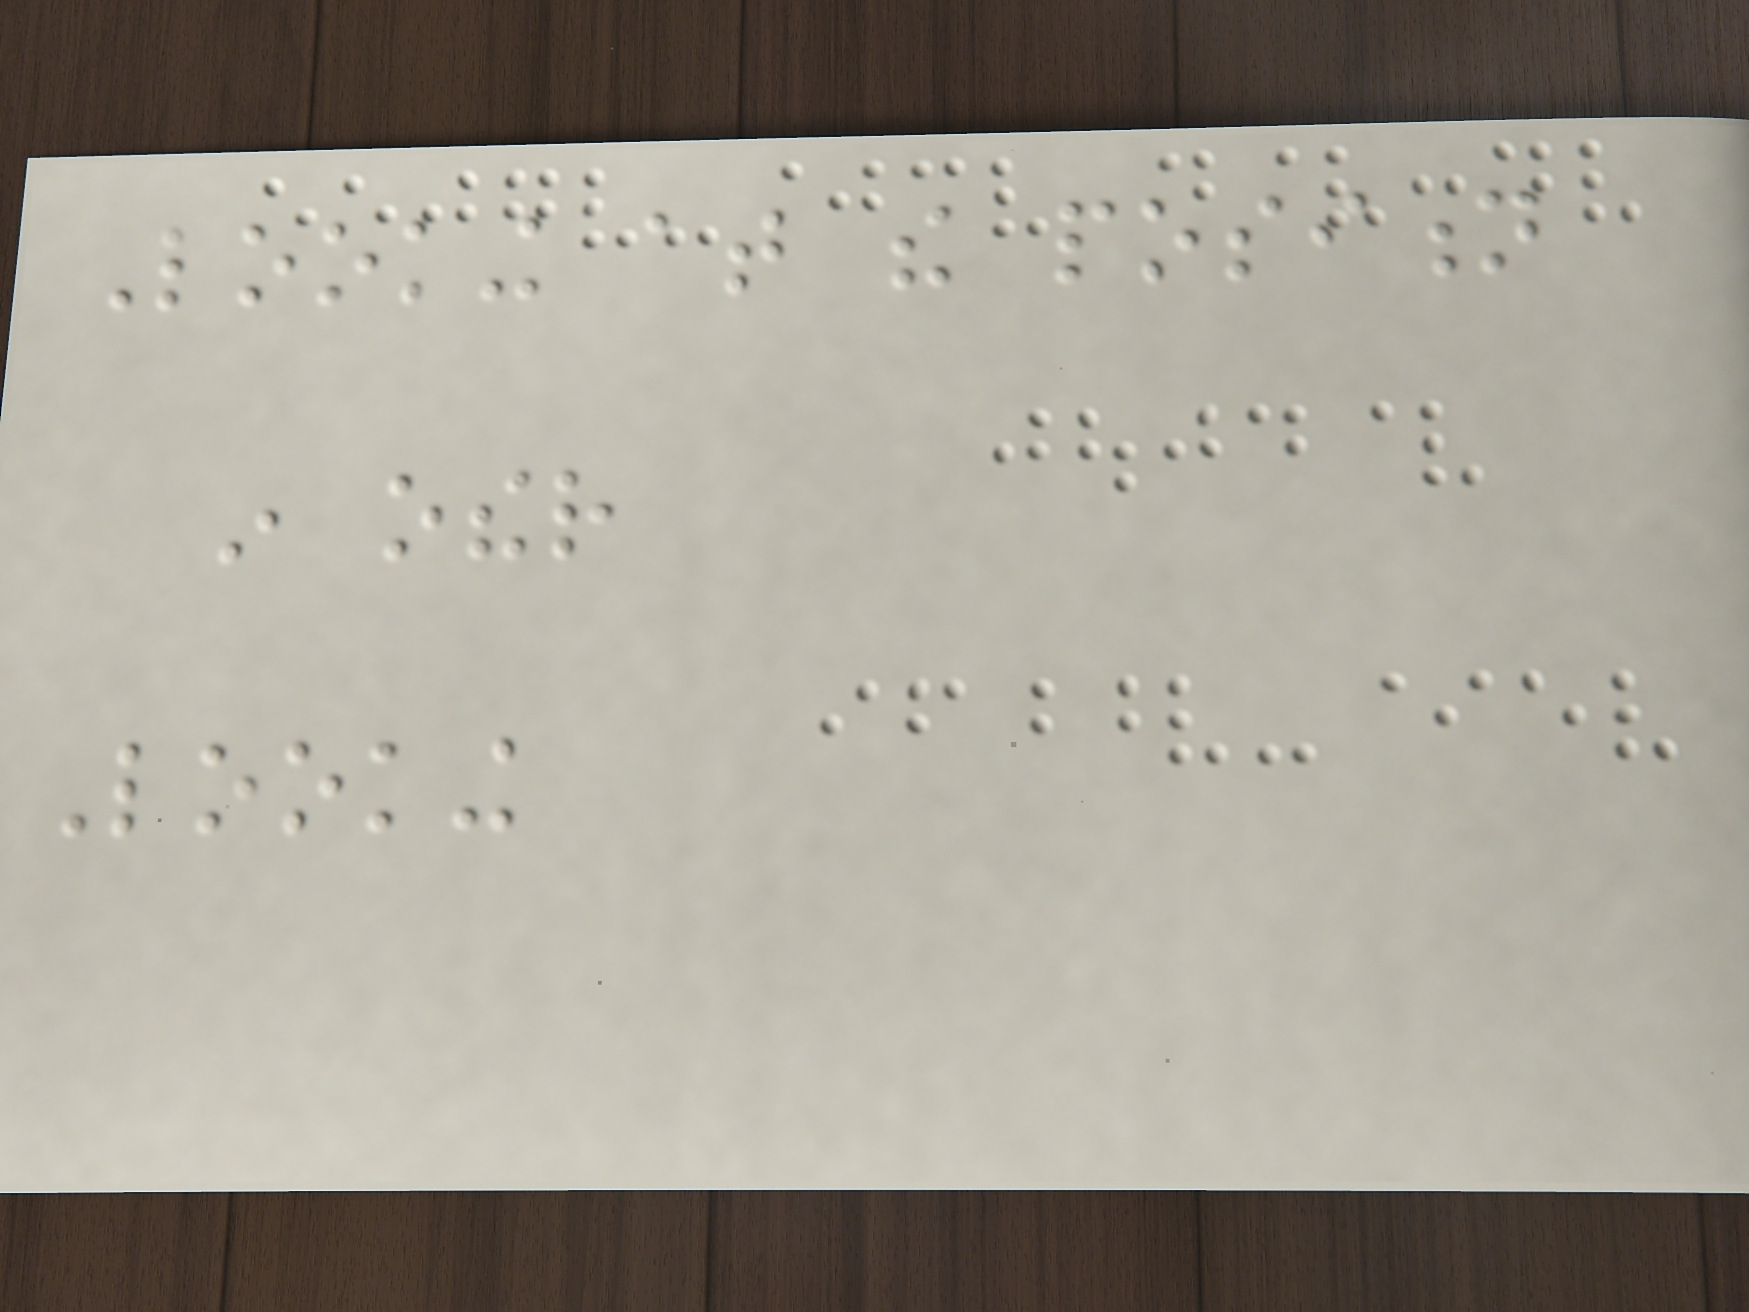Looking at the position
in other
Looking
